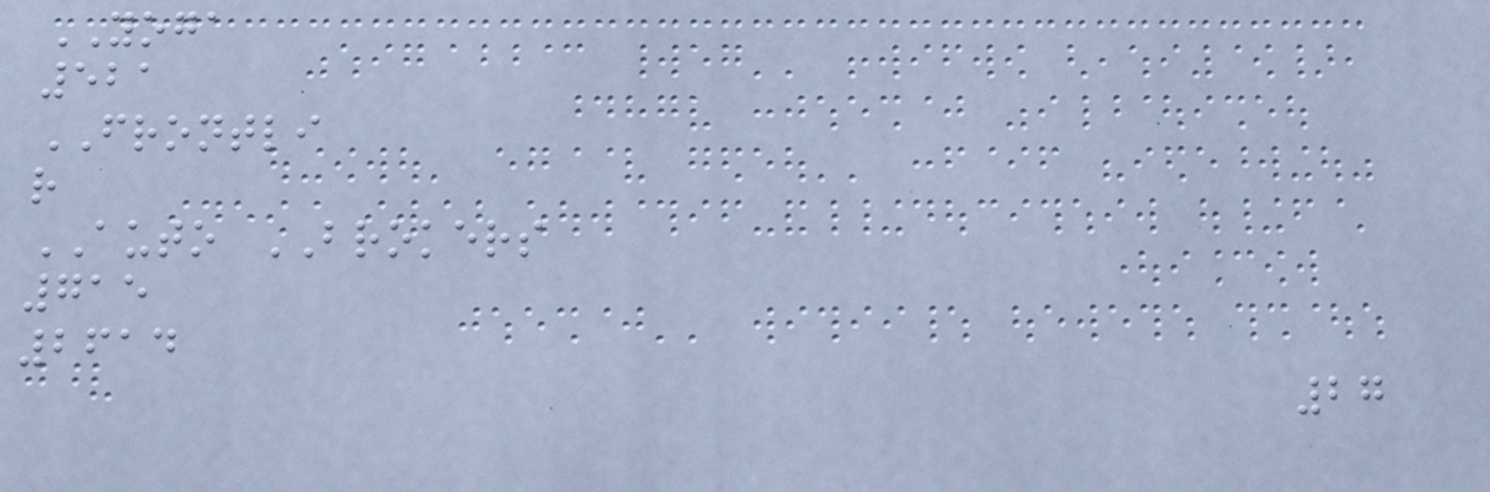YOGA
521
FRONTLI
r
AUTO BROKERS
715
2614
27
